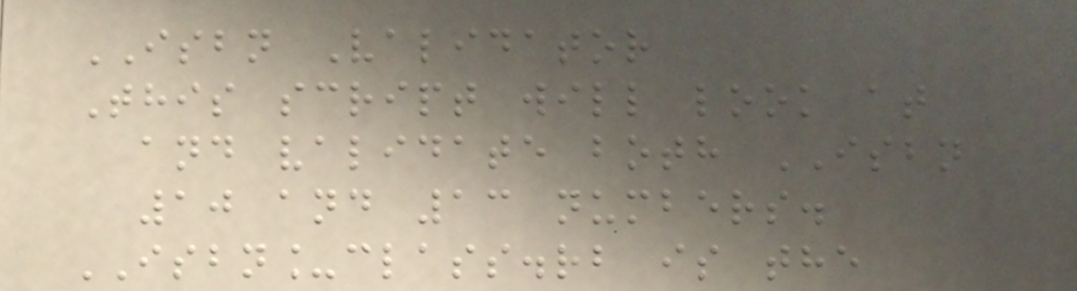ISBN Validator
This script will look at
and validate both ISBN
10 and 13 numbers.
ISBN_class.rb is the
